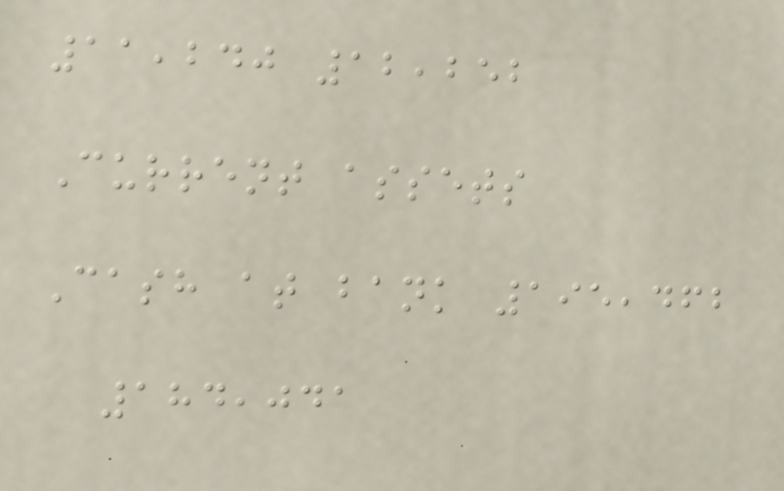11,240 12,252
Current assets
Cash at bank 195,462
184,041
